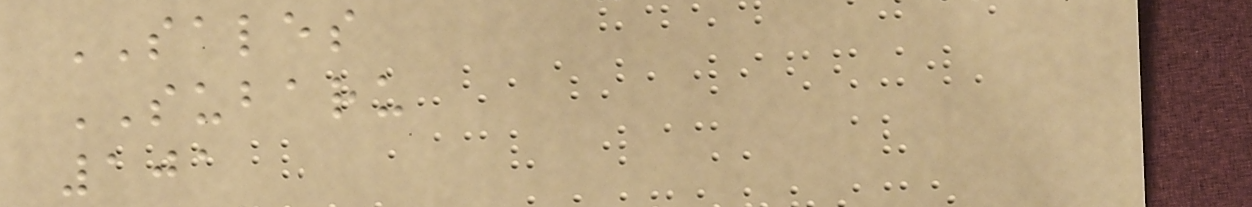SALES
SUBARU
101
